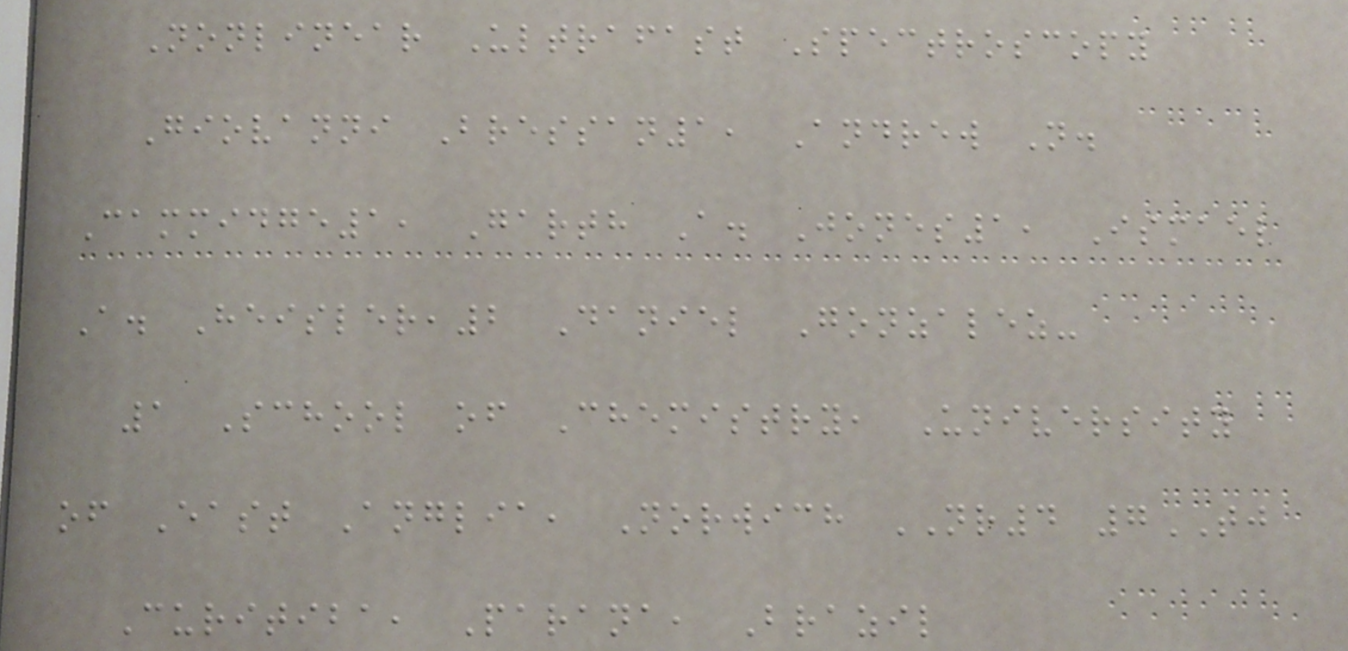Nonlinear Ultrafast Spectroscopy
Giovanni Bressan1, Andrew N.
Cammidge1, Garth A. Jones1, Ismael
A. Heisler,2 Daniel Gonzalez-
1 School of Chemistry, University
of East Anglia, Norwich NR4 7TJ
Curitiba, Parana, Brazil
